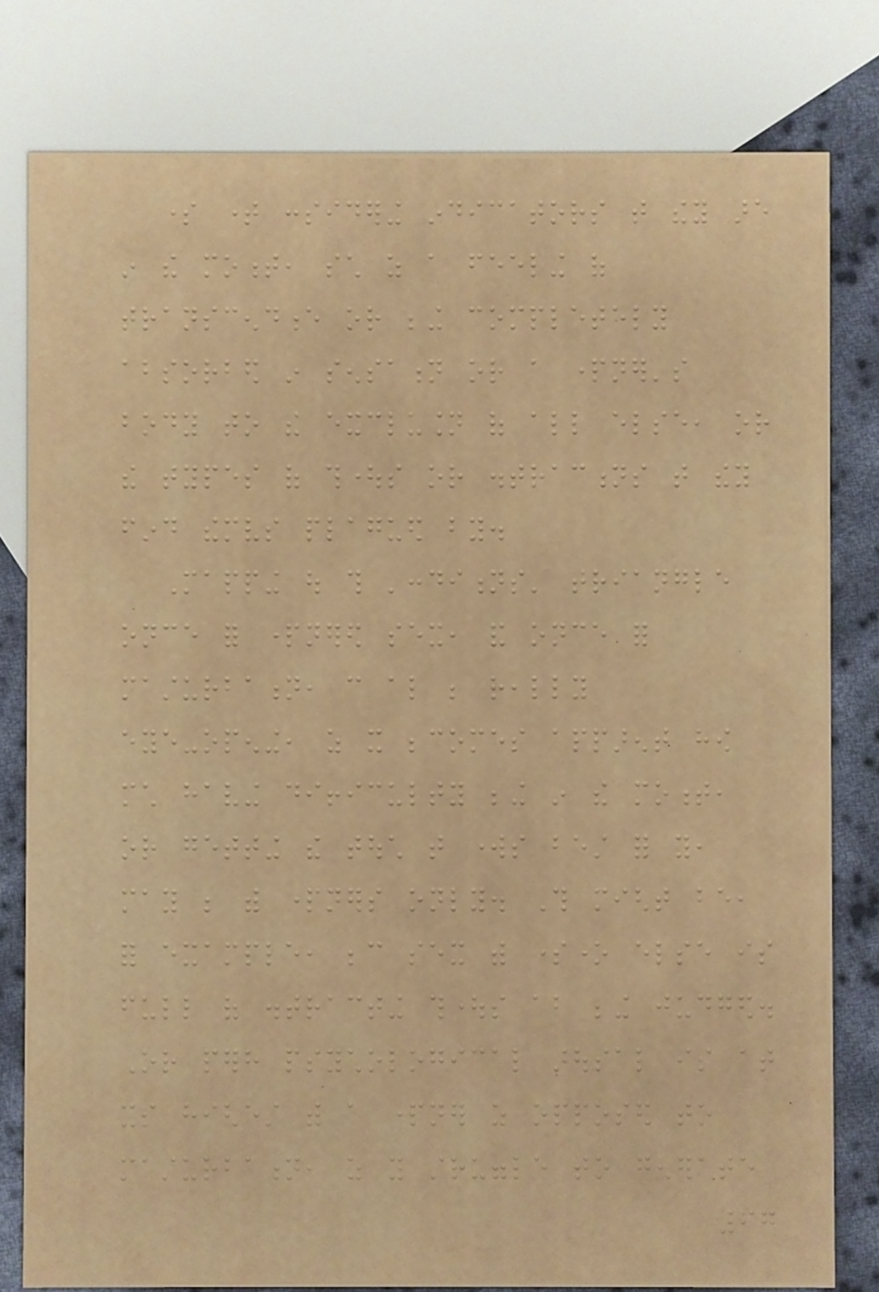some time considering indicators that they are
in the moment, such as a feeling of
transcendence or being completely
absorbed in sensation or a partner's
body to the exclusion of all else, or
the types of thoughts or distractions that they
find themselves plagued by.
Mapping out this 'conditions' triangle
once for partnered sex, and once for
masturbation, can also be really
eye-opening, as it becomes apparent how
much having difficulty being in the moment,
or getting the touch that works best for you,
may be with partners only. This might be,
for example, because sex with someone else is
full of distracting thoughts about being judged.
Or perhaps psychological arousal is at
its highest with a partner as opposed to
masturbation, as you struggle to generate
67
